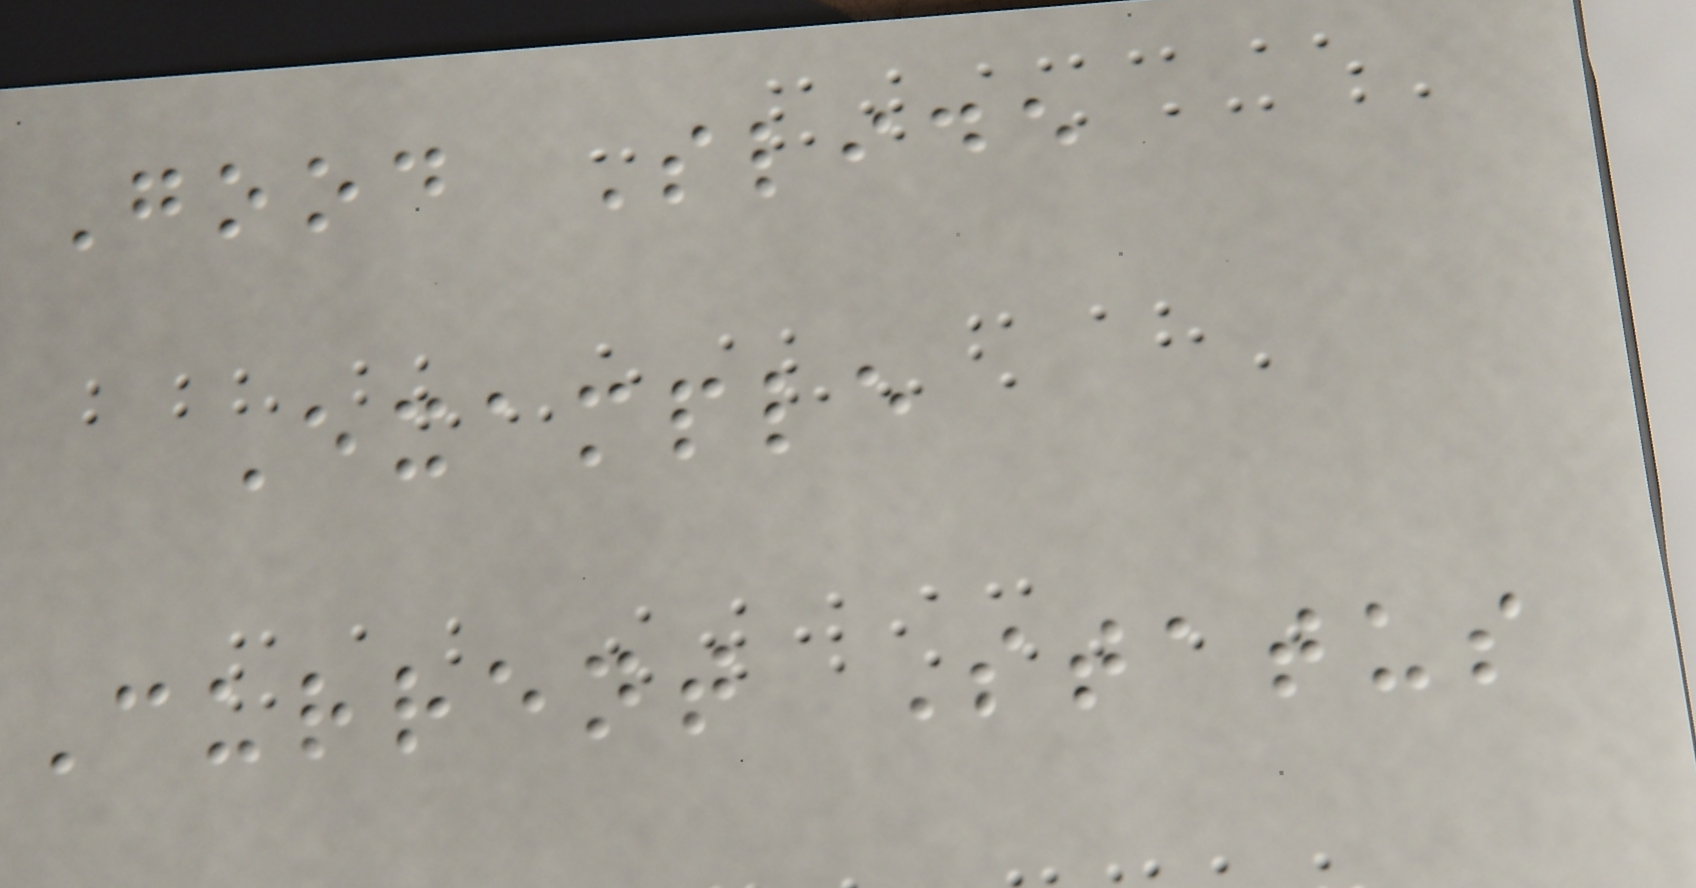Good Slide
Example
Current Status
